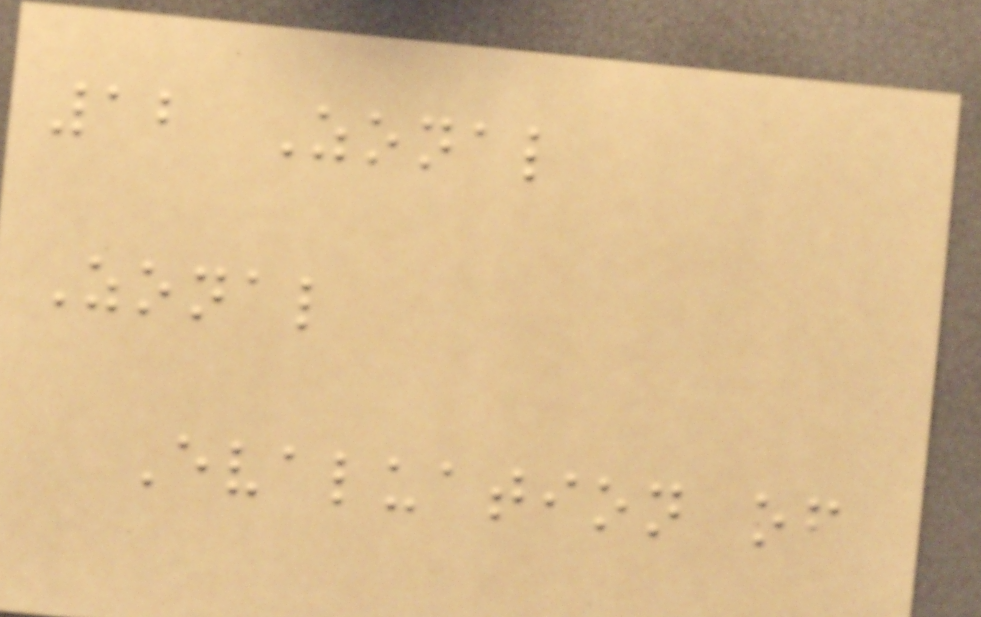12 Zonal
Zonal
Evaluation of
